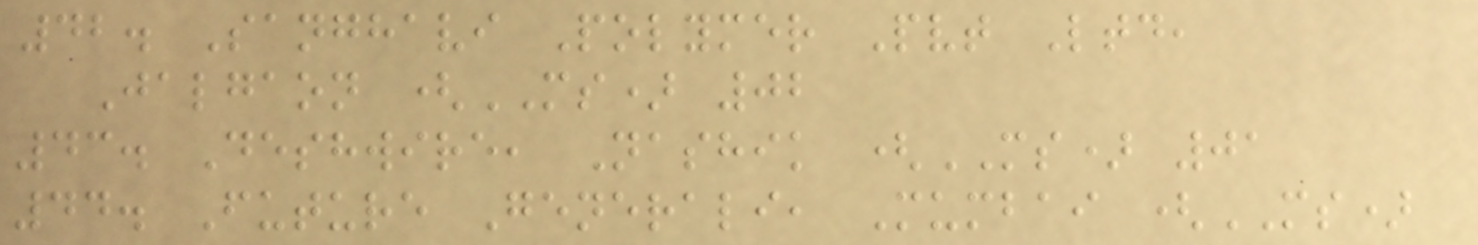42. Sanghavi Polymer Pvt Ltd,
Jalgaon (MS) 02
43. Deshwire, Nashik (MS) 01
44. Future Generali, Mumbai (MS)
